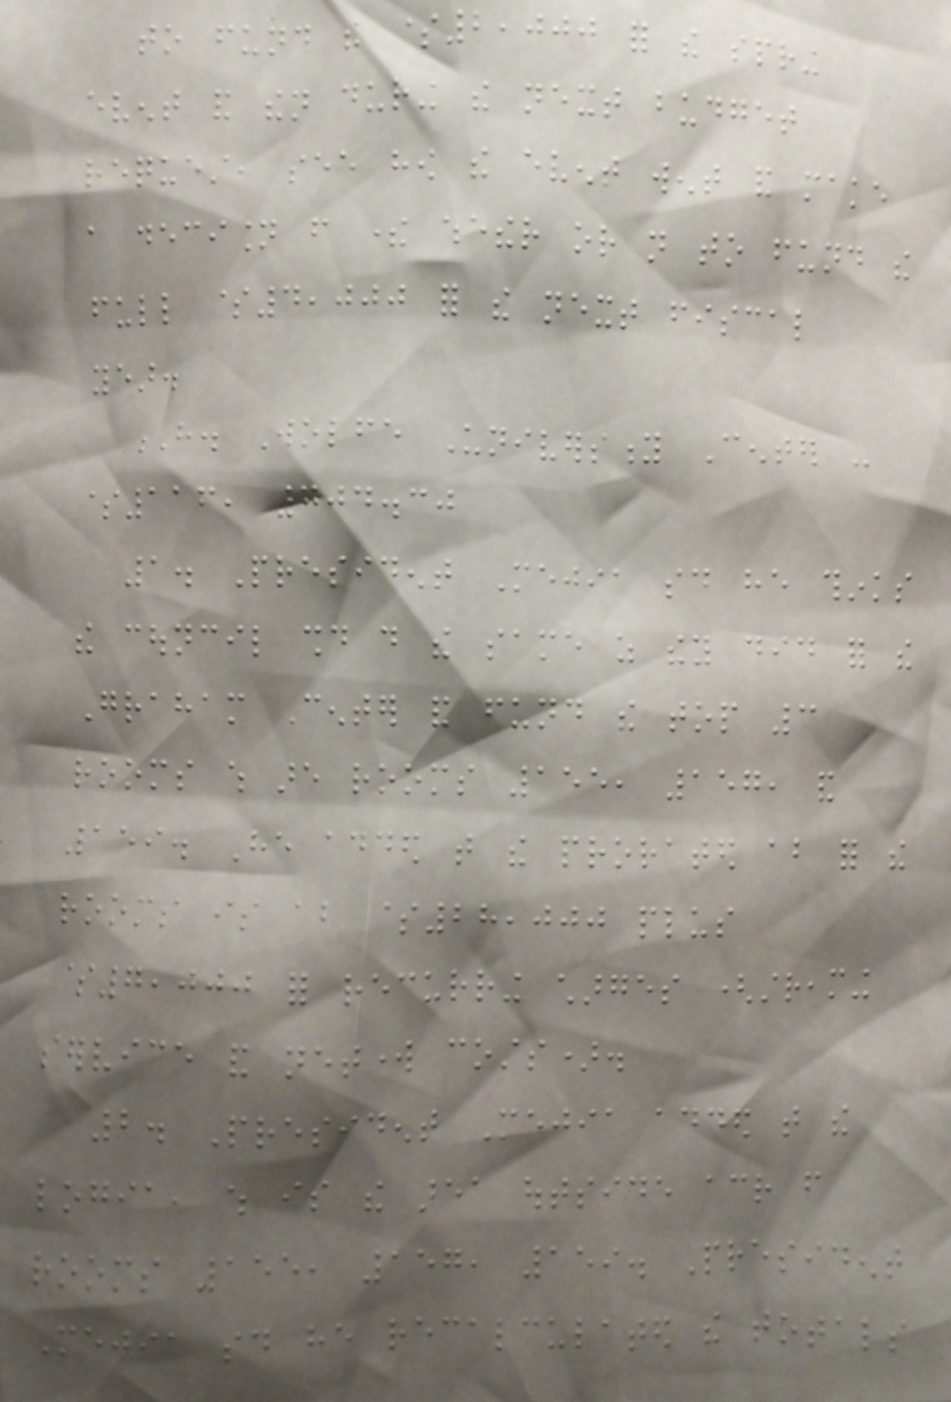to fund the $2,000 for the spring
event and then during the next budget
request, see how the event went and make
a decision from there whether or not to fund the
full $4,000 for the next fiscal
year.
H. Wolfe University Center -
$116, 704.30
1. President Mejia said he thinks
the council should do the same as they did for the
Graham Center and fund the top 3
rooms which are rooms 155, 157, and
159. He added that the prorated about for the
rooms is about $28,000 plus
$7,000 for recurring charges (streaming
service and network costs).
2. President Mejia added that the
logia, which is the area outside across from
rooms 155, 157, 159. President
Mejia said he recalculated the totals
